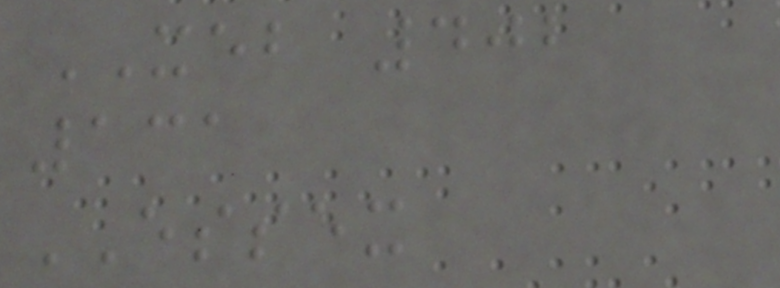XEB 402
131
ESSEX
